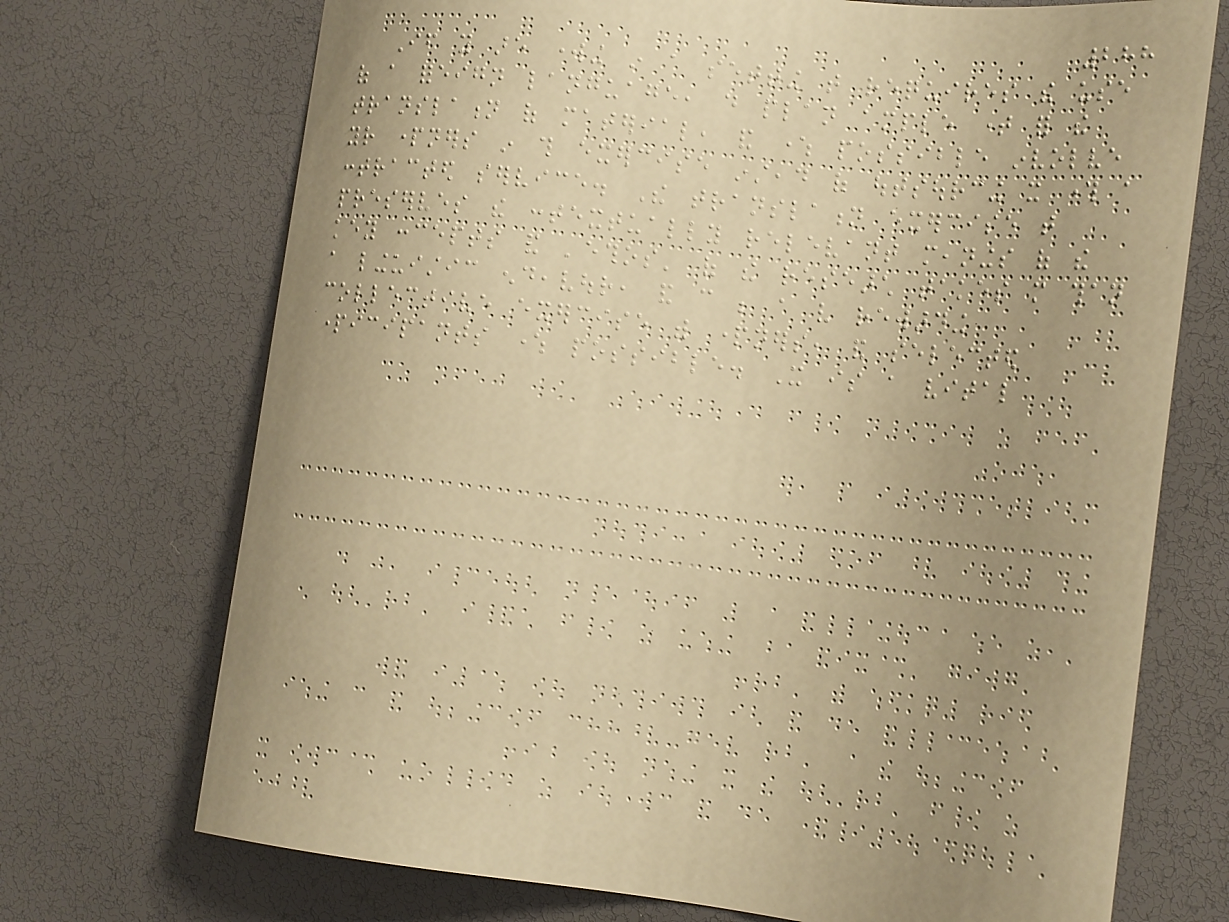288
If you are working in a setting that requires the use
of a foreign language, do plan ample time for the
translation of material, and where possible involve
your partners in this exercise instead of outsourcing it through a
contracted service. The translation exercise that
preserves the contextually relevant meanings of the
key concepts and 'ethos' of the research takes more than
a linguistic endeavour, and can be a very rewarding
collective exercise with partners, and selected
participants where possible. It is a vital
